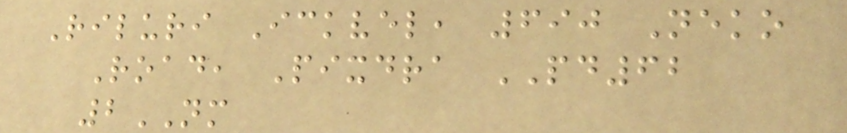Riluri Ickvel, 690 Neko
Road, Pixdra PD62
2NM
